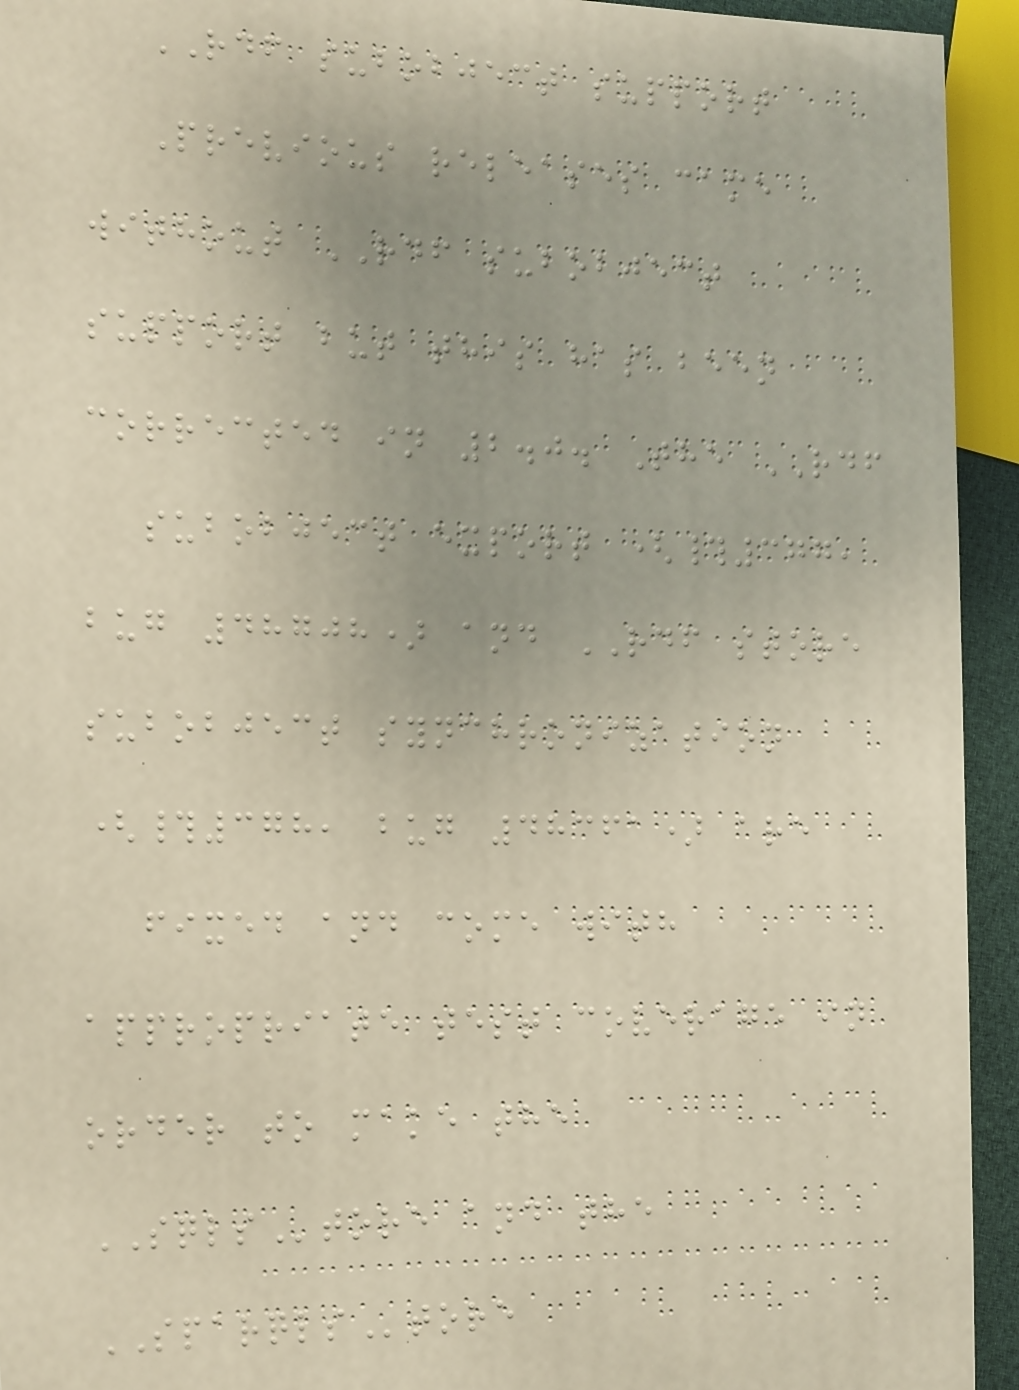RDF subobject support
Previous releases came
without RDF subobject
support but this has been
corrected in 2.0. The RDF
subobject export (#377,
bug 48708) and RDF store
subobject synchronization
(#378, bug 48361) are
fixed and come with
appropriate test coverage in
order to make the
SQLStore and the
SPARQLStore
